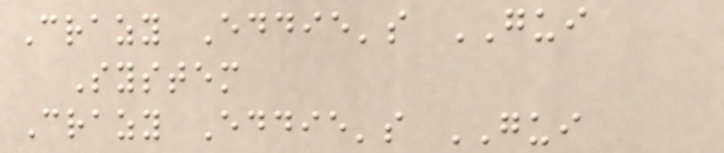Crazy Eddie's GUI
System
Crazy Eddie's GUI
